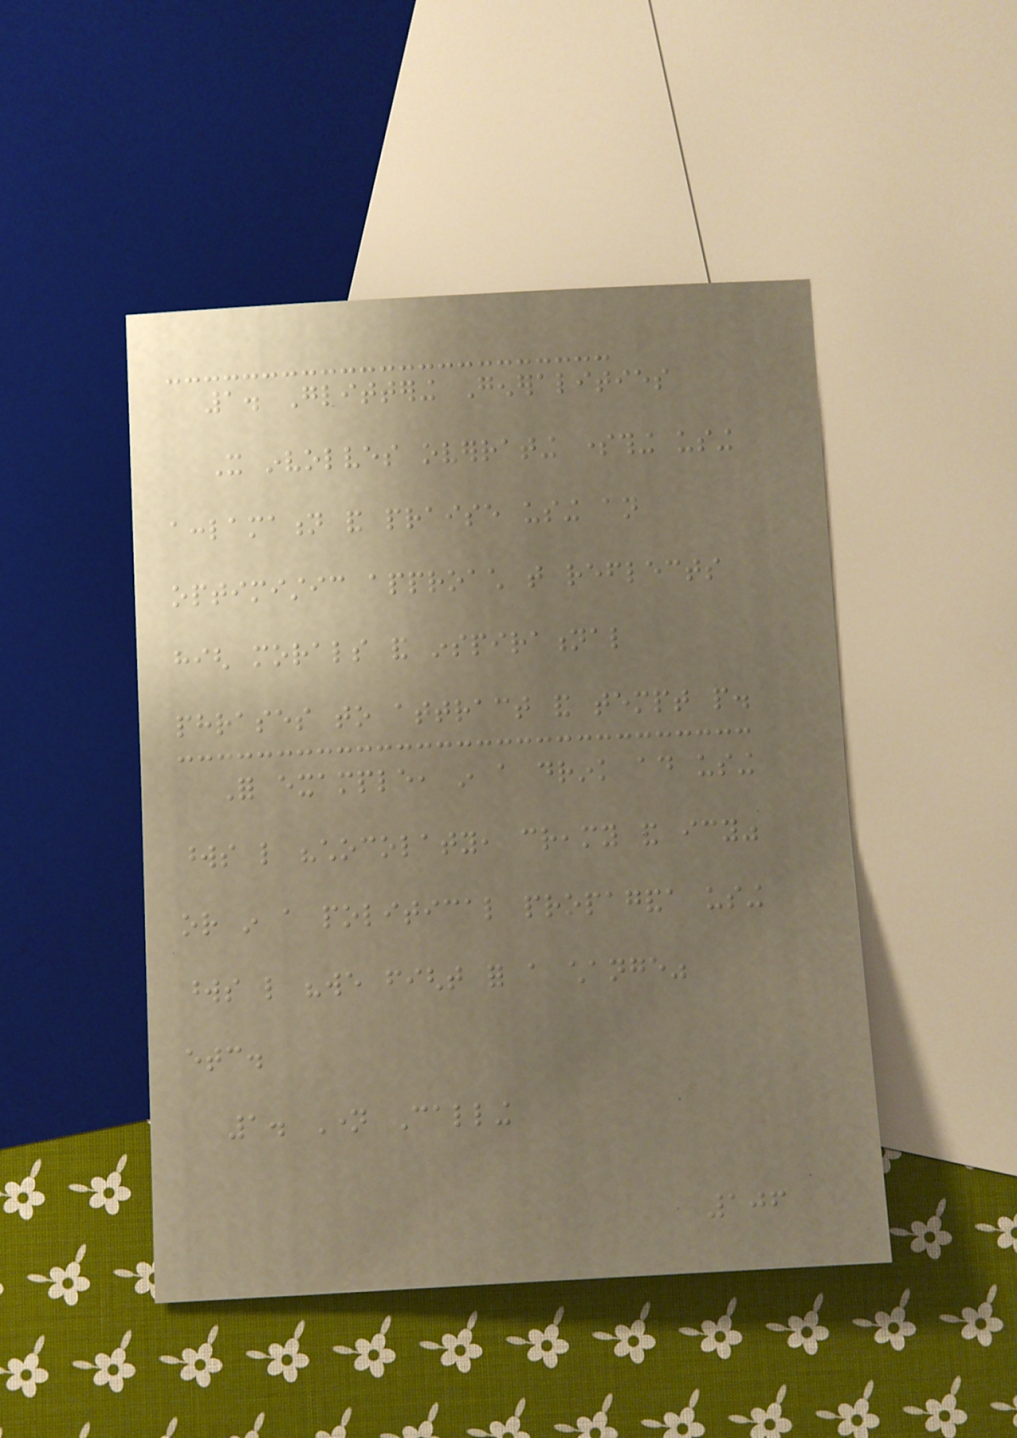1. Glittering Generalities
It involves overrating something using
acclamation and praise using an
optimistic approach that reflects
high morals and inspirational
phrases to attract and tempt people.
For example, in a drink ad using
words like "chocolaty, creamy and icy"
or in a political propaganda using
words like "we fight for a change"
etc.
1. Name Calling
106
